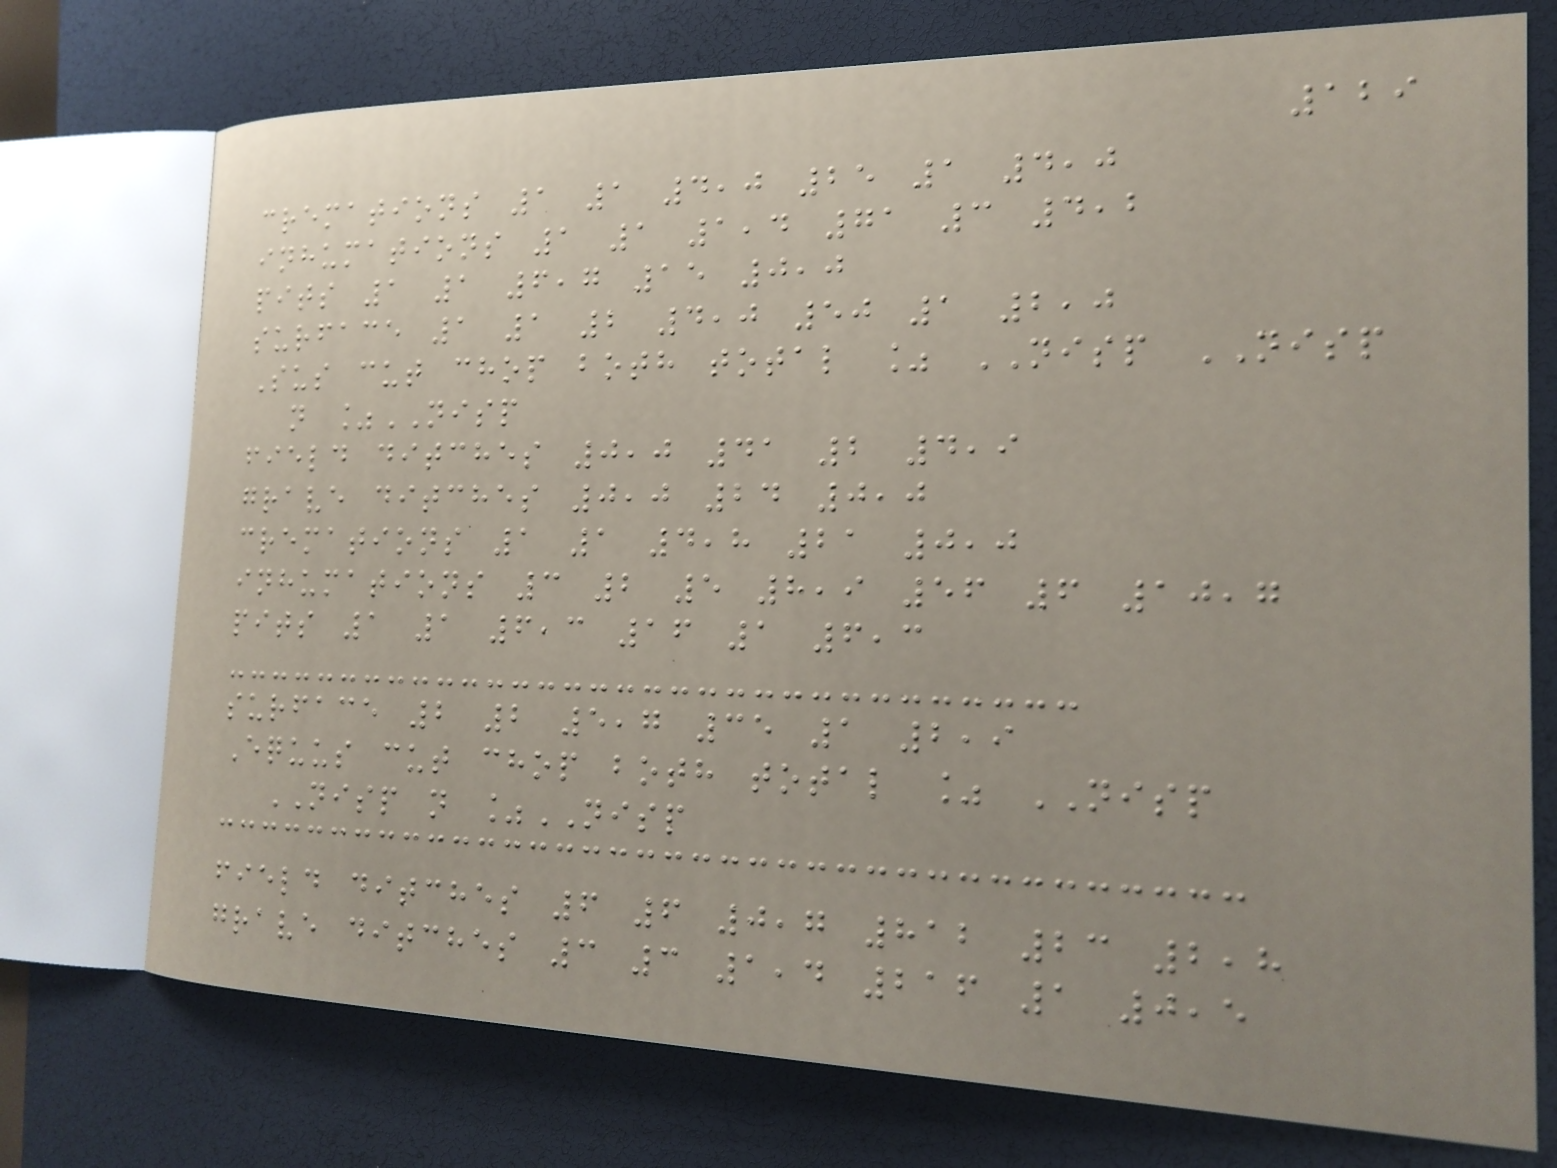129
cremations 1 1 4,0 25 1 4,0
inhumations 1 1 1,4 71 3 4,2
pits 1 1 6,7 15 0,0
surface 1 1 2 4,0 50 1 2,0
Sus cut chop both total % NISP NISP
n %NISP
field ditches 0,0 41 2 4,9
grave ditches 0,0 24 0,0
cremations 1 1 4,8 21 0,0
inhumations 3 2 5 8,9 56 6 10,7
pits 1 1 6,3 16 1 6,3
surface 2 2 5,7 35 1 2,9
Equus cut chop both total % NISP
NISP n %NISP
field ditches 6 6 0,7 812 23 2,8
grave ditches 3 3 1,4 216 1 0,5
